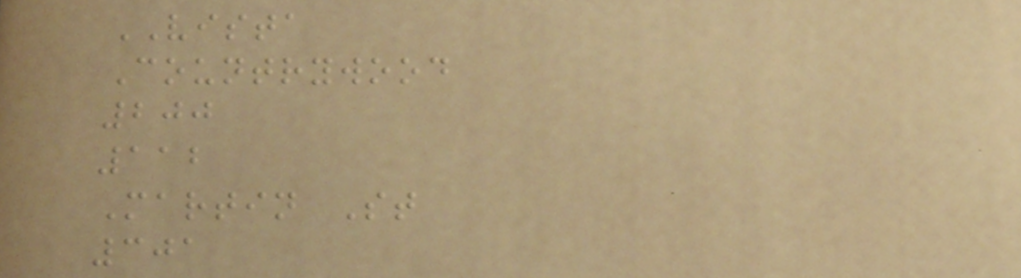VISTA
Countrywood
200
112
Martin St
301
